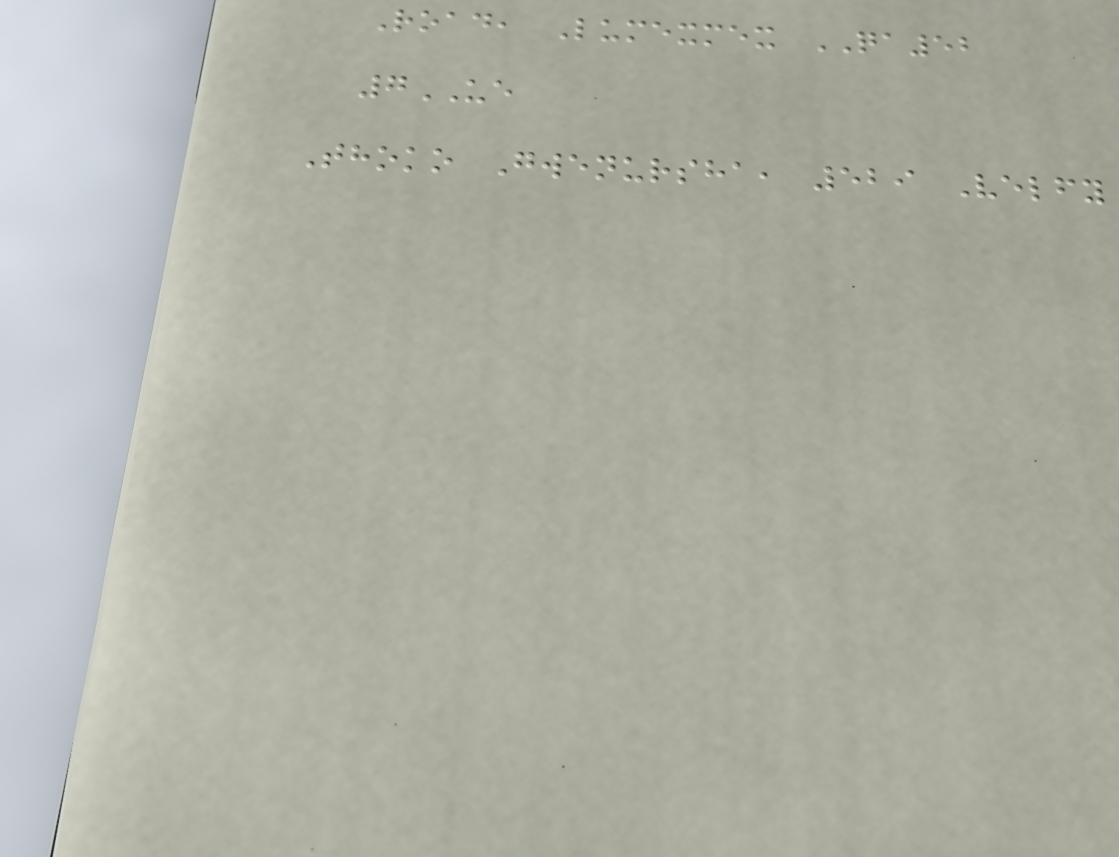Road, Lumexmex QA52
7UE
Thoko Gwenursha, 529 Velfy
